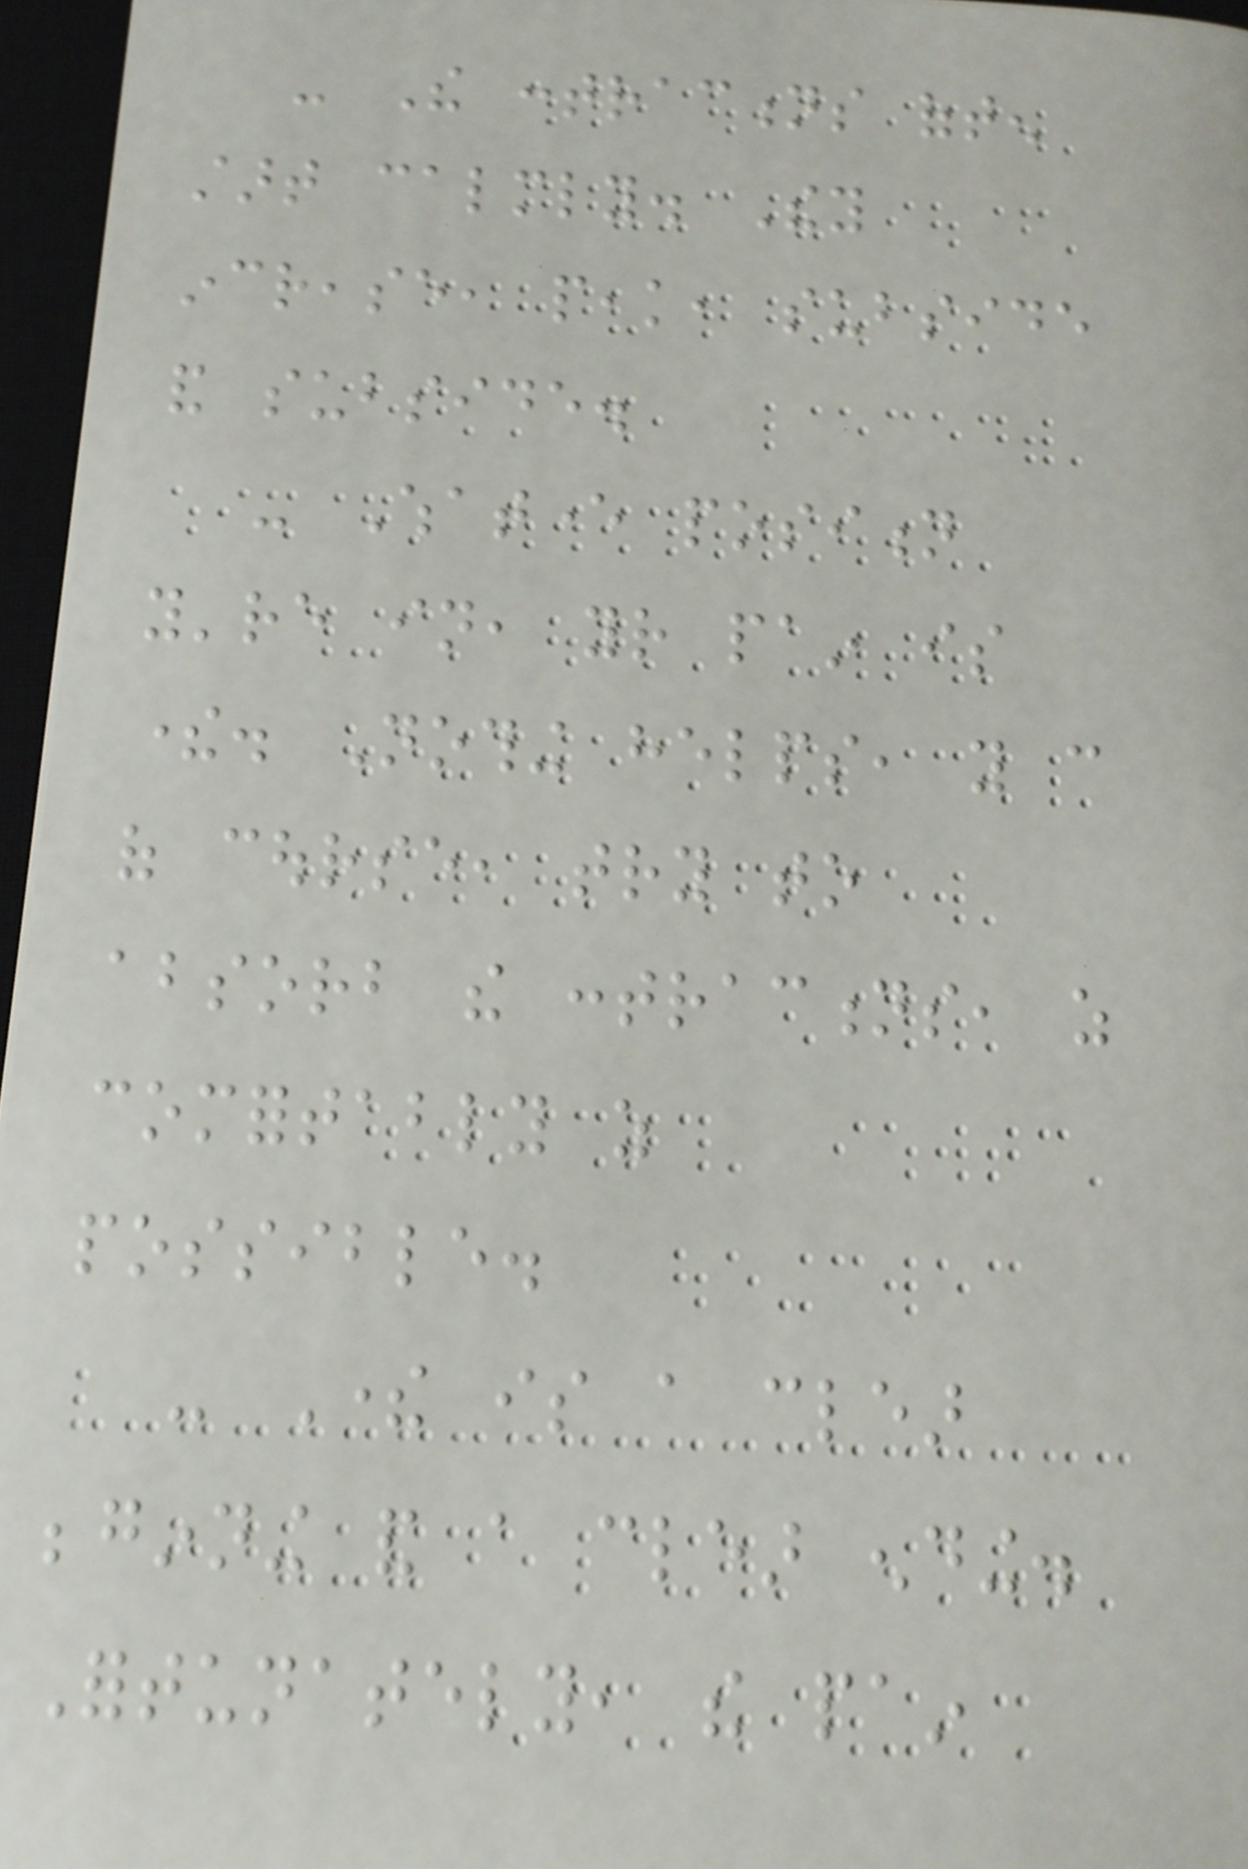- The contractions often
start calmly. They
increase, peak, subside
and subside.
- Whatever position
you're in, your pain is
there. Nothing helps, you can
of course, try to
absorb the contractions, as
comfortably as
possible.
- There is a clear
beginning and a clear ending.
Fortunately, the pain
